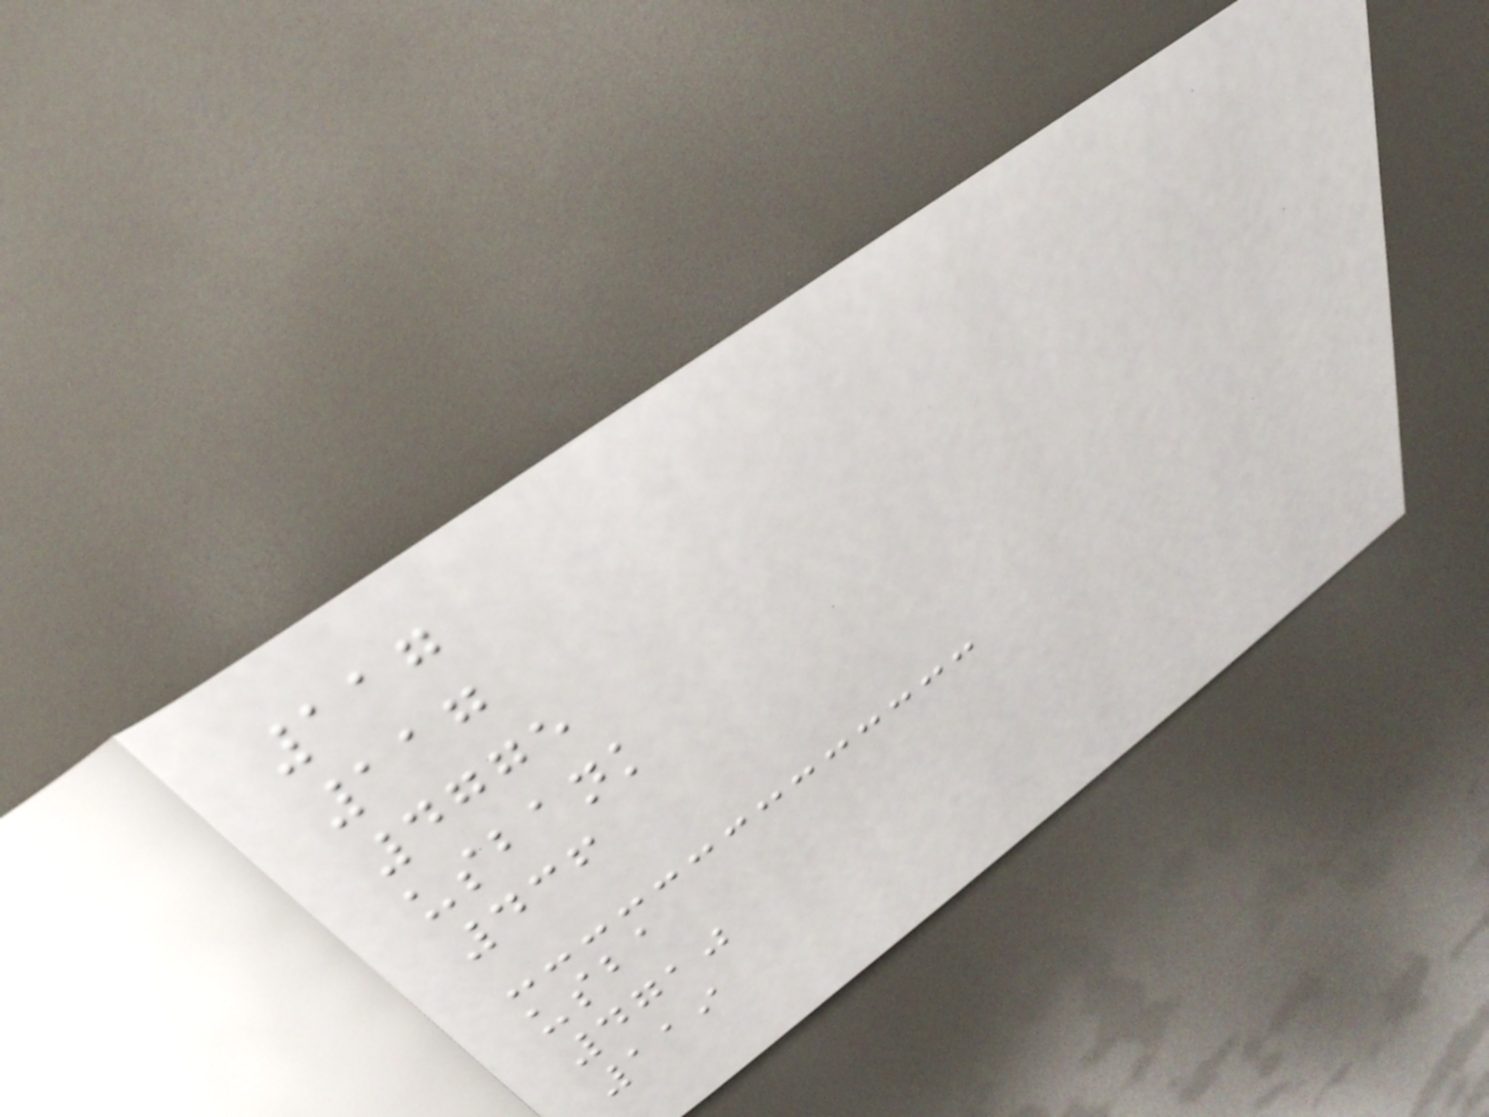117
117
4775
usbank
436
usba
4710
119
